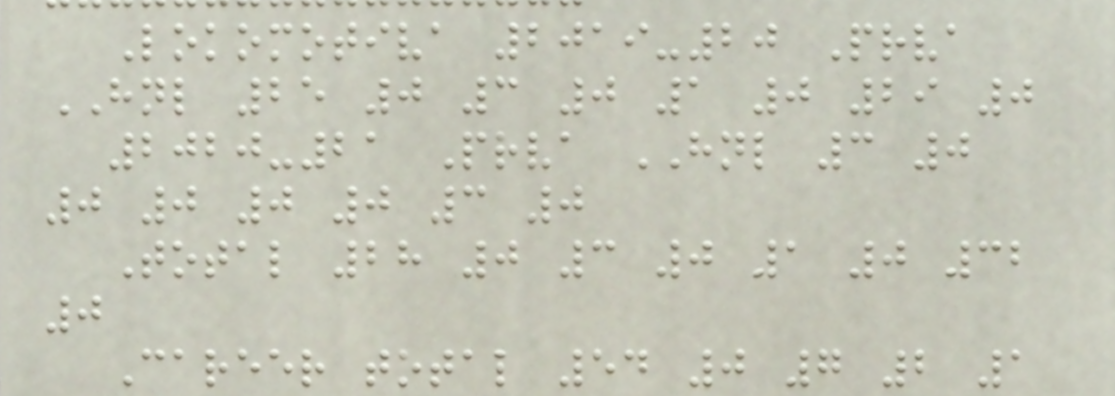Lokomotiva 2019-20 Prva
HNL 25 0 3 0 1 0 29 0
2020-21 Prva HNL 3 0
0 0 0 0 3 0
Total 28 0 3 0 1 0 32
0
Career total 54 0 7 2 1
